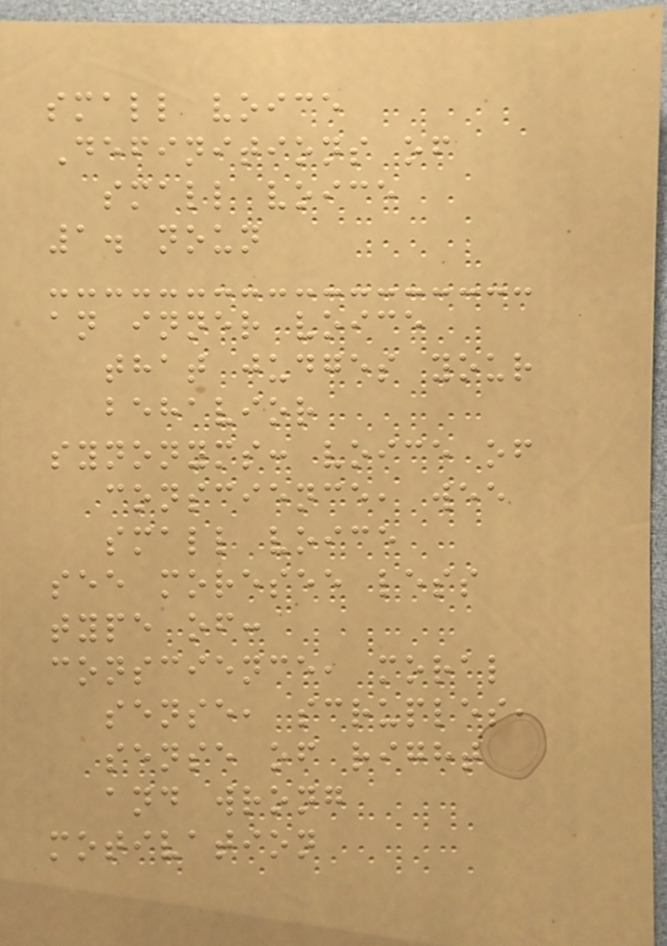small voice
Definitions of
small voice
1. noun
an inner voice
that judges your
behavior
synonyms: voice of
conscience, wee
small voice
see moresee less
type of:
conscience, moral
sense, scruples,
sense of right
and wrong
motivation
